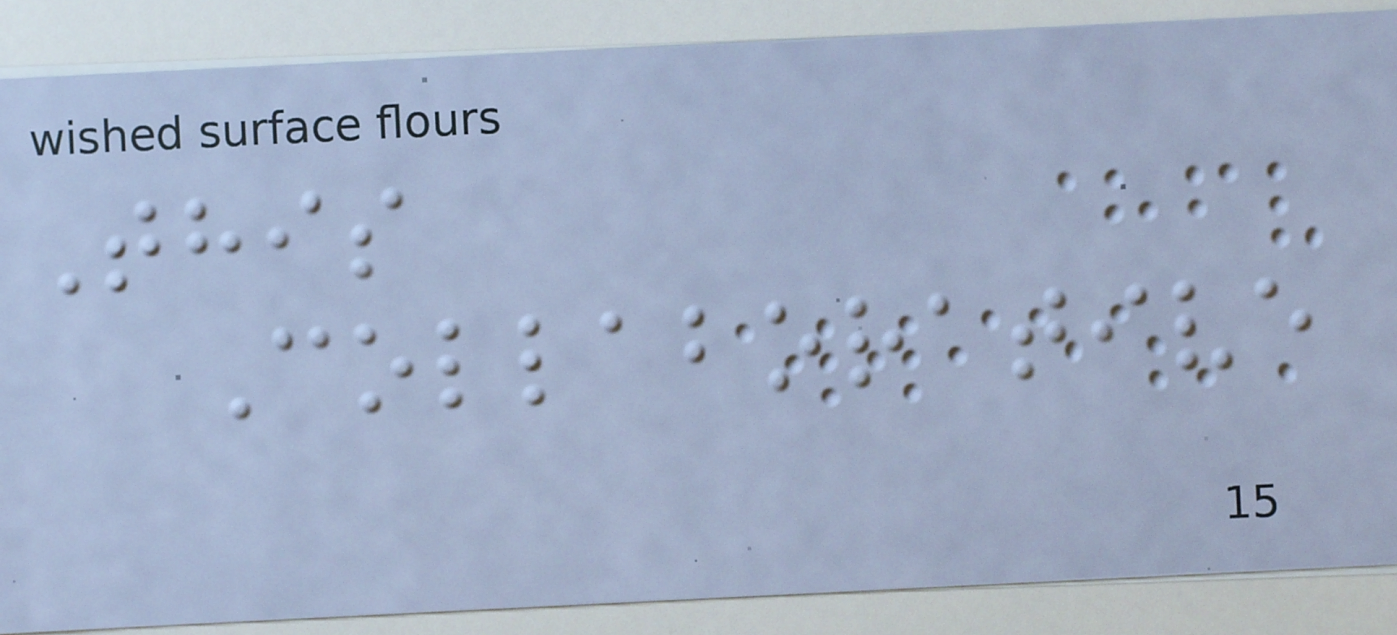This
Collaborative
